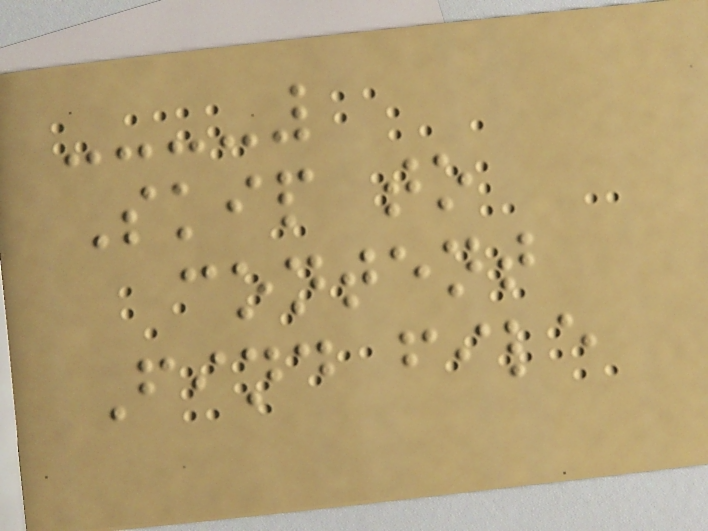Skip to
content
Find file
